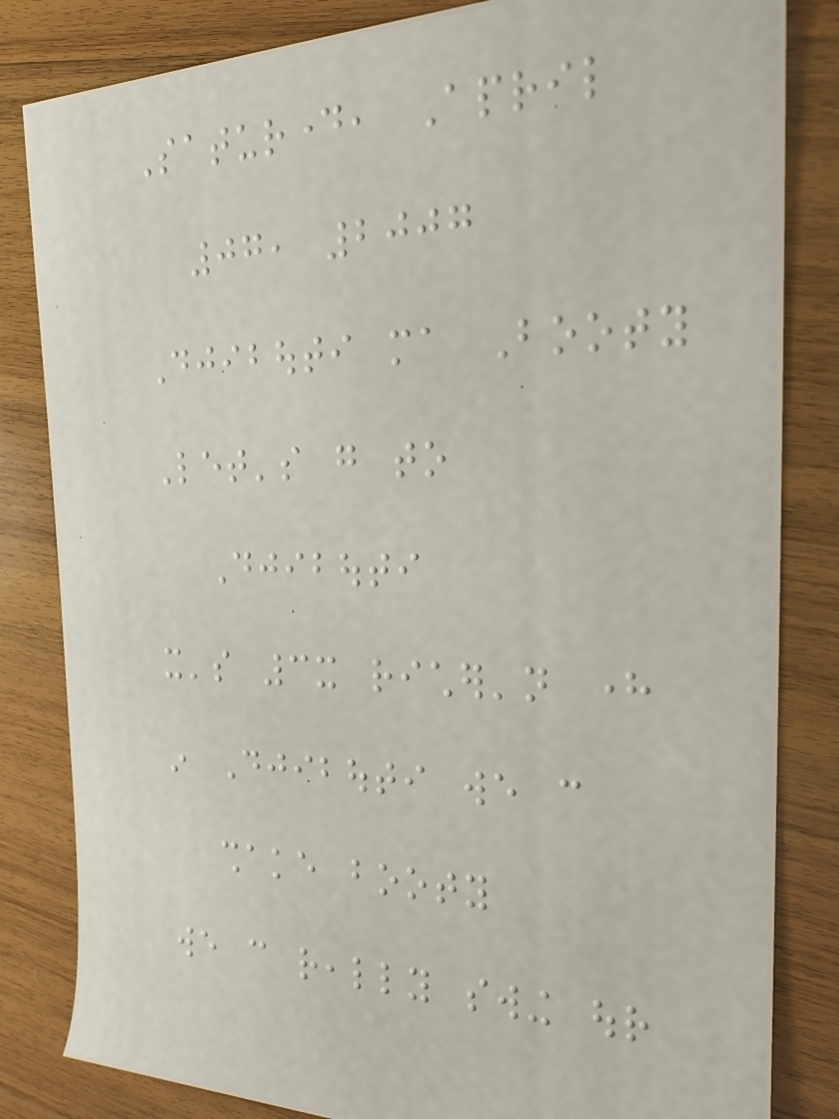Saturday, April
07, 2007
Djibouti ma Booty
Let's go to
Djibouti
it's 3x richer'n here
in Djibouti we can
shake booty
we can really swing our
